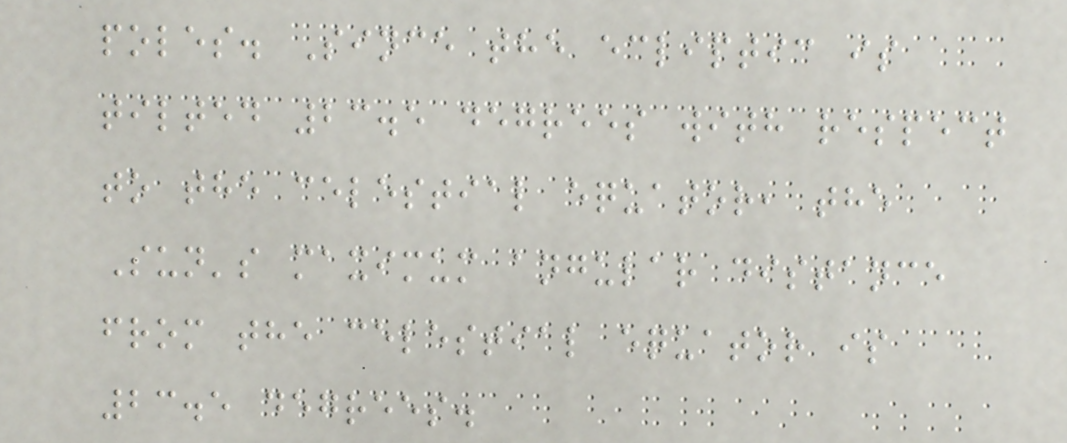poles. Since the ecliptic is
tilted 23.5 degrees with respect
to the celestial equator, the
Sun's maximum angular distance
from the celestial equator is
23.5 degrees.
